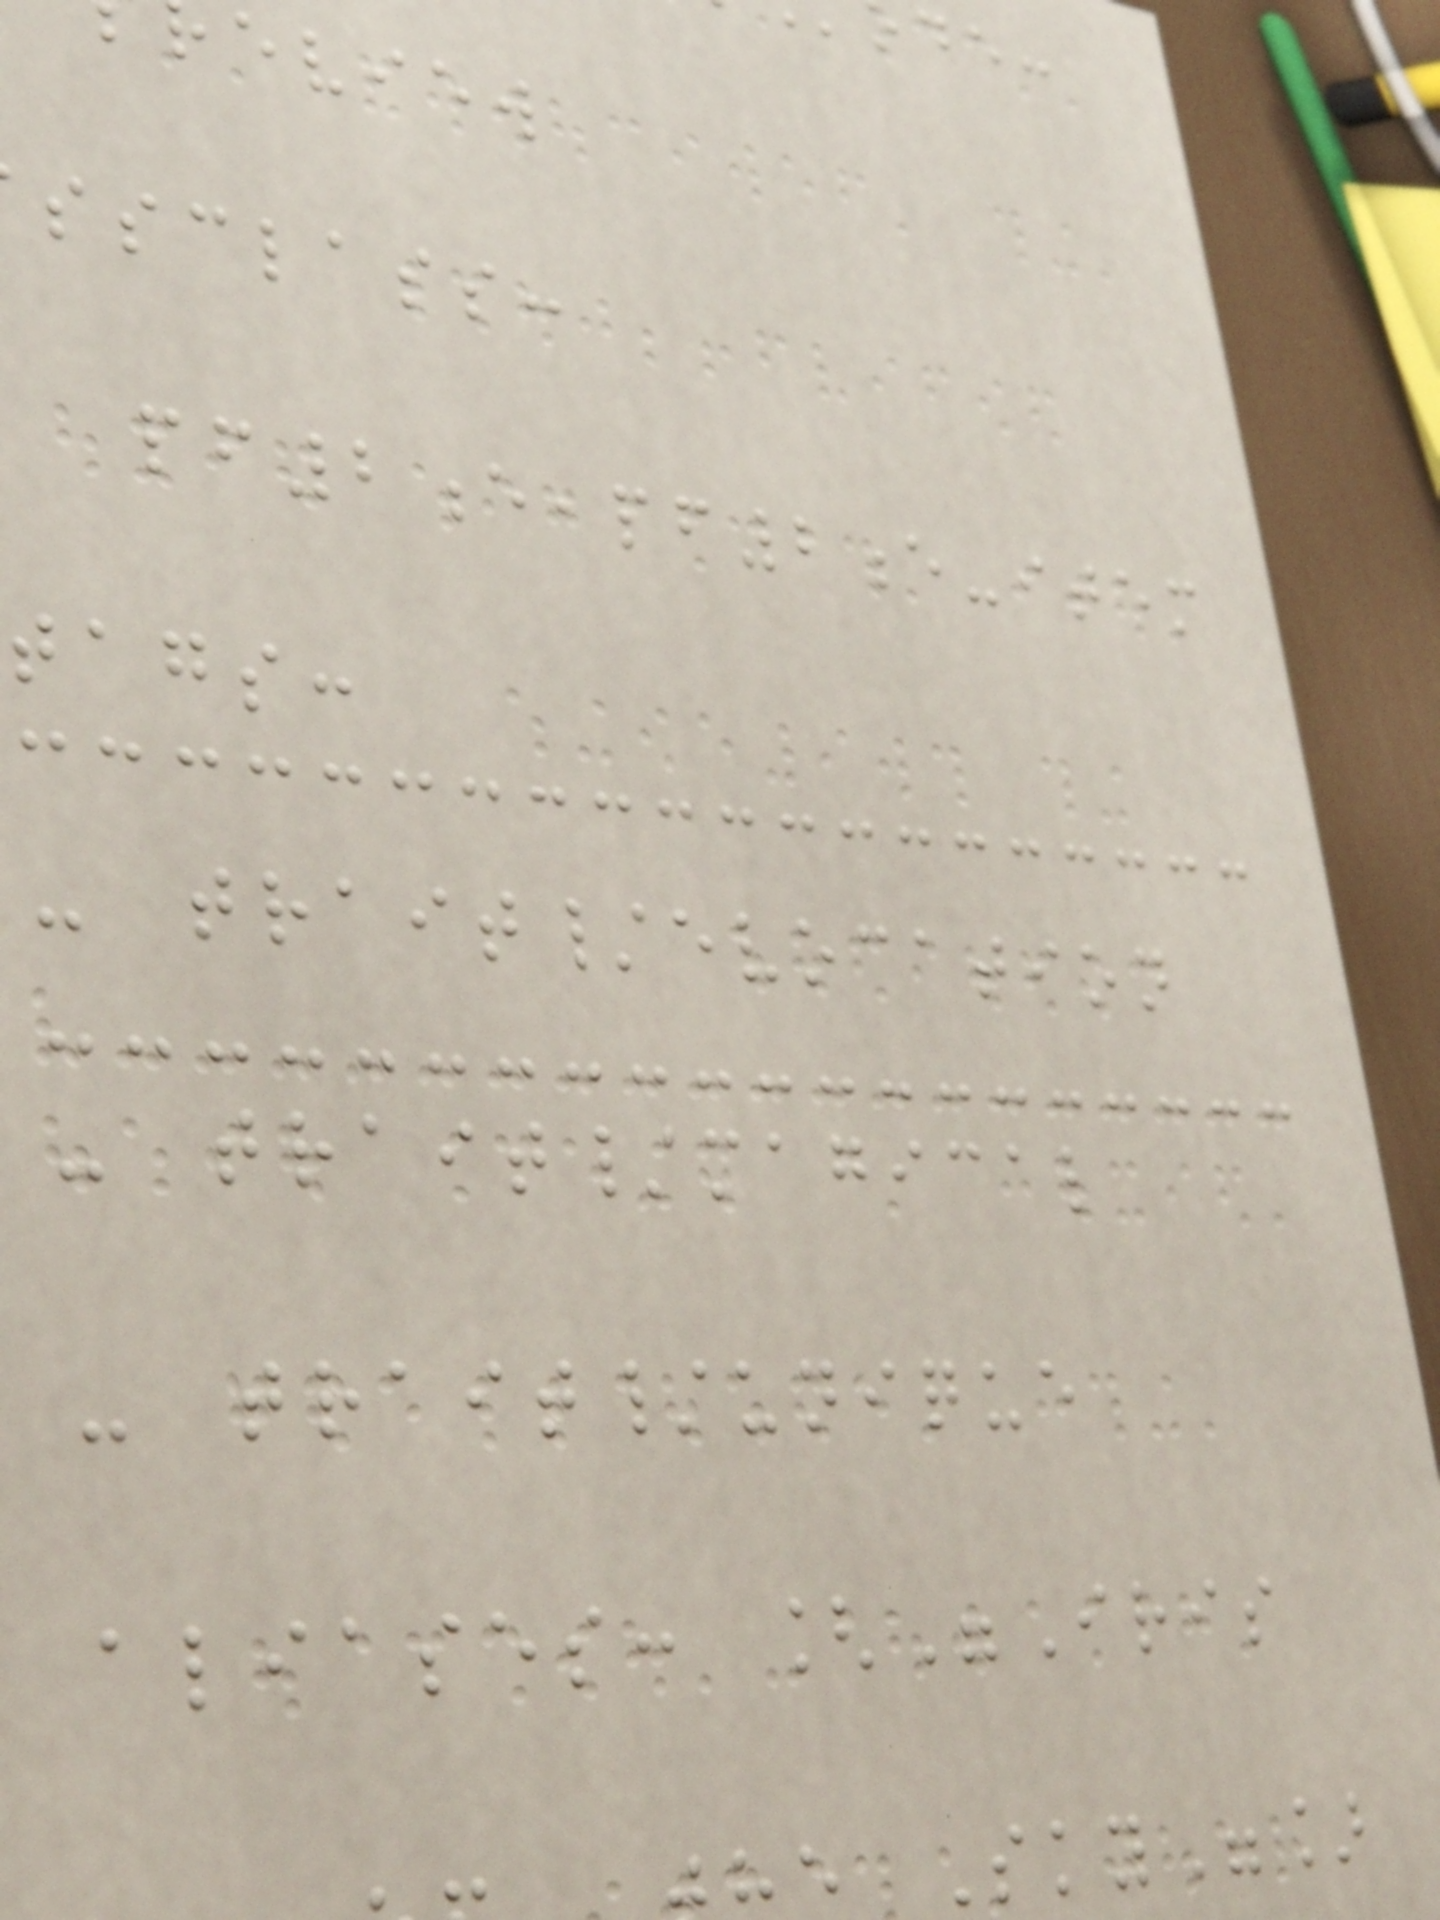eview
ssclass:
pf2e,pf2e-item
tags:
- trait/evocation
- trait/magical
- trait/unique
aliases: ["Iris
Sky"]
